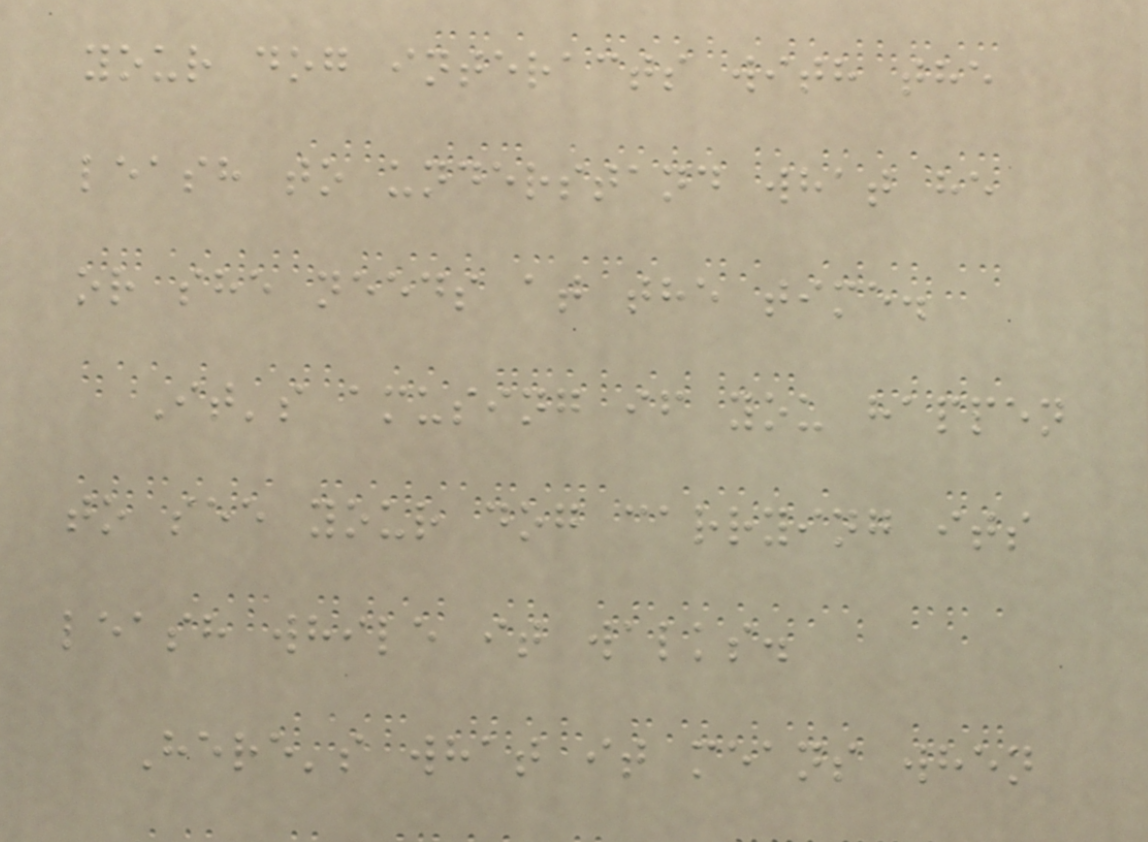your dog interacts with the
leash to understand what he
or she needs at the time.
It's amusing if you happen
to see your dog carrying its
leash while it walks.
Here's what it means when
